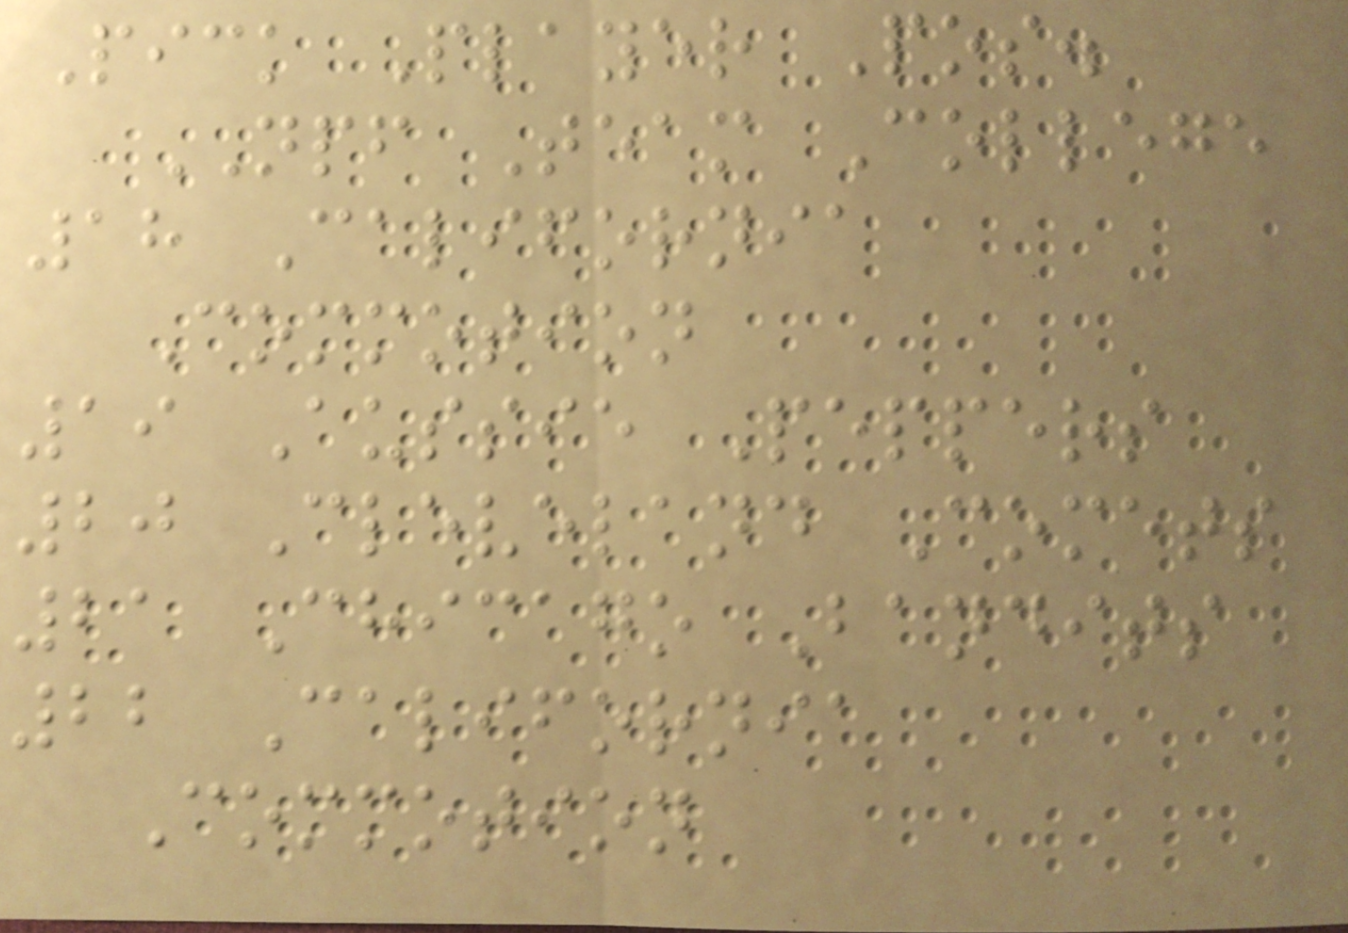Pick Player Pos.
NPF Team College
18 California
Commotion
19 Aussie Peppers
20 Cleveland Comets
21 Chicago Bandits
22 California
Commotion
